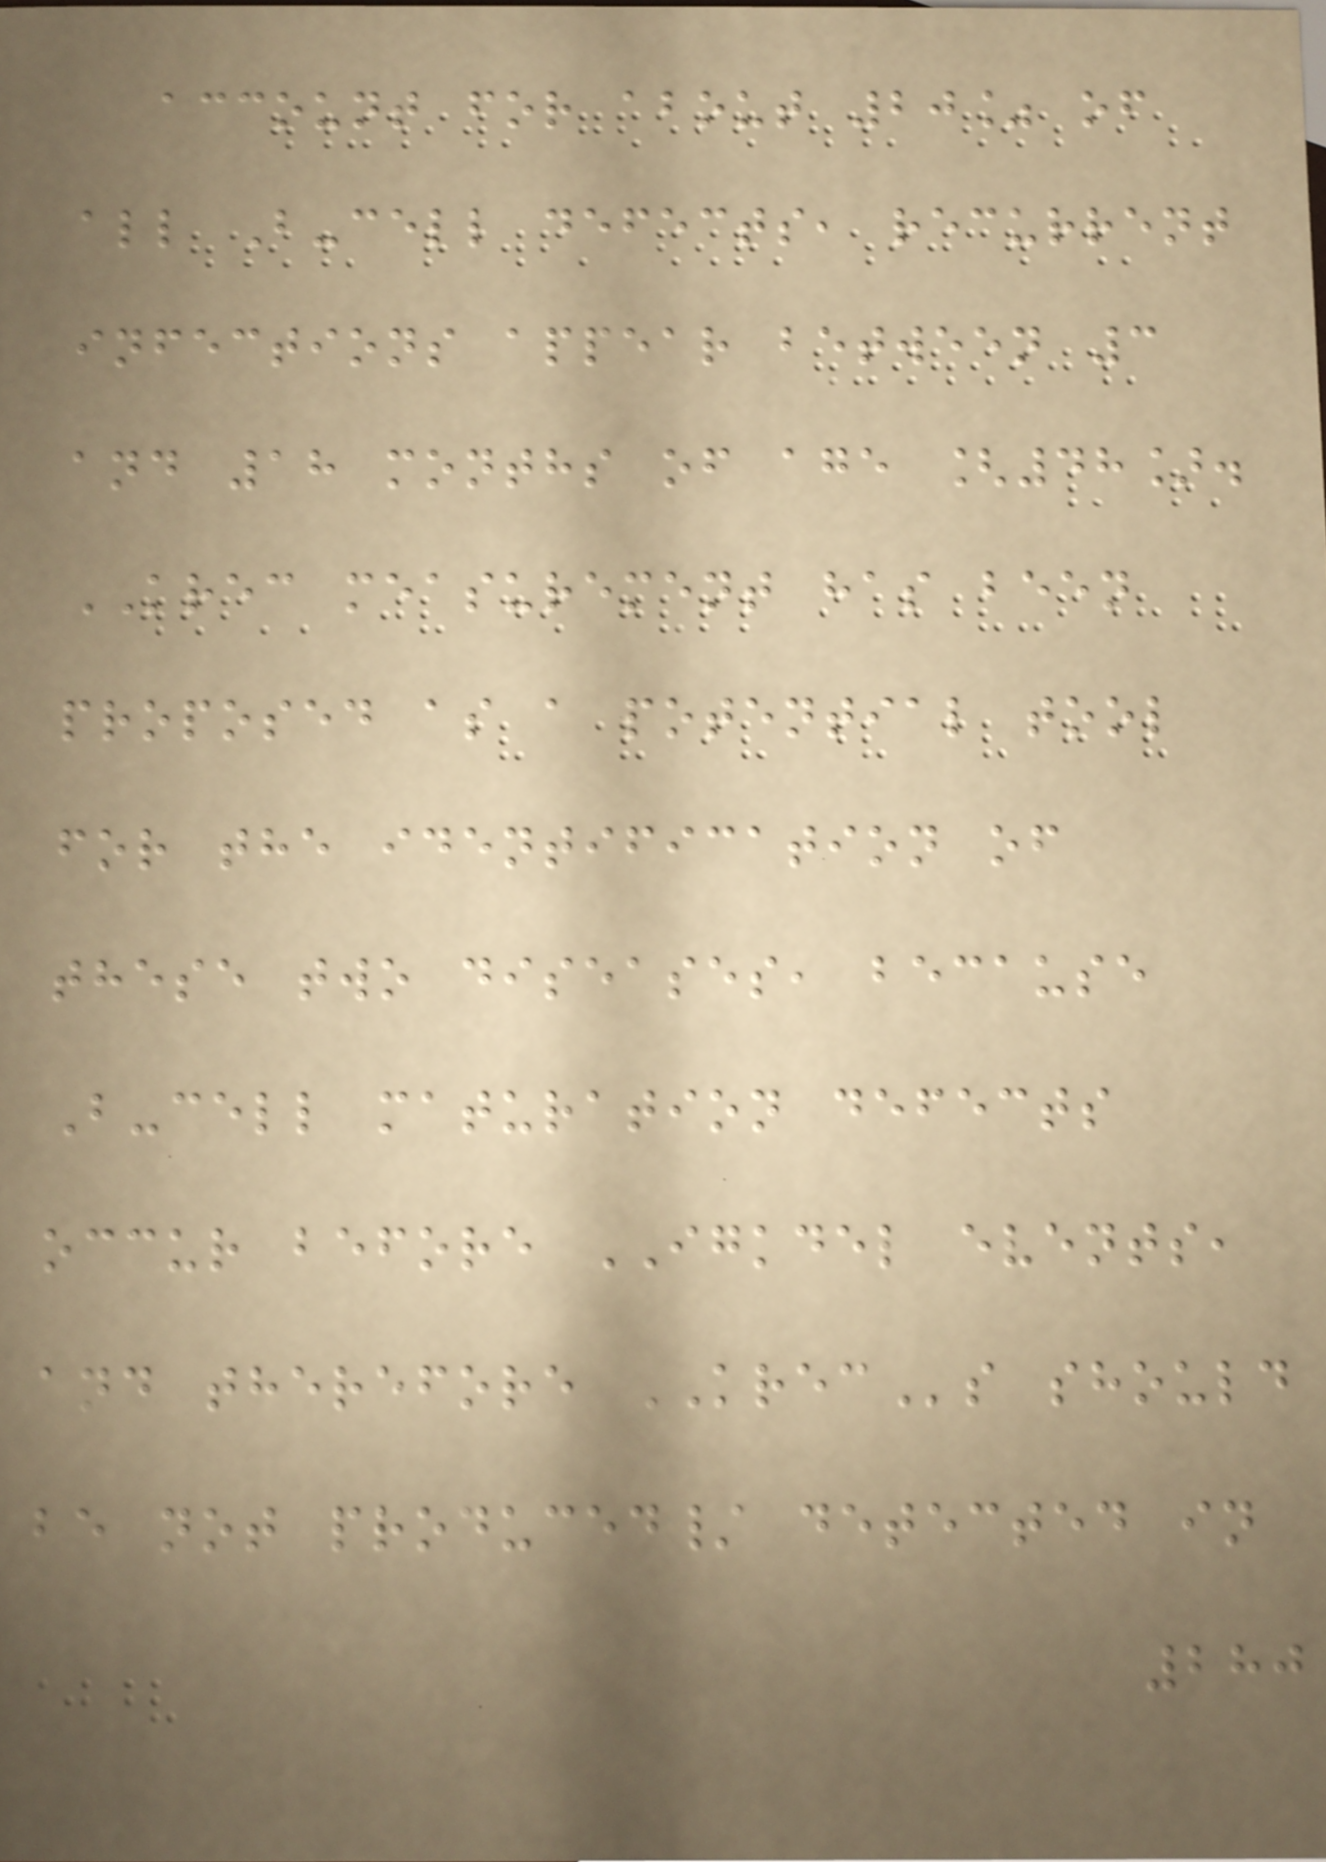account for about 20% of
all B-cell defects, recurrent
infections appear between 3
and 18 months of age [48].
KREC measurement has been
proposed as a potential tool
for the identification of
these two diseases, because
B-cell maturation defects
occur before IGKDEL events,
and therefore KRECs should
be not produced/ detected in
280
